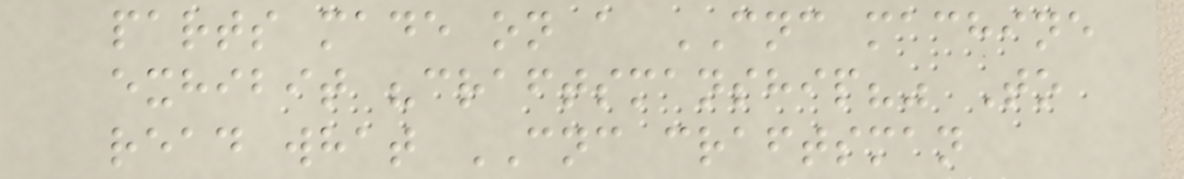parts made on a CNC machine
exhibit "craftsmanship?" To
read what CNC craftsman
